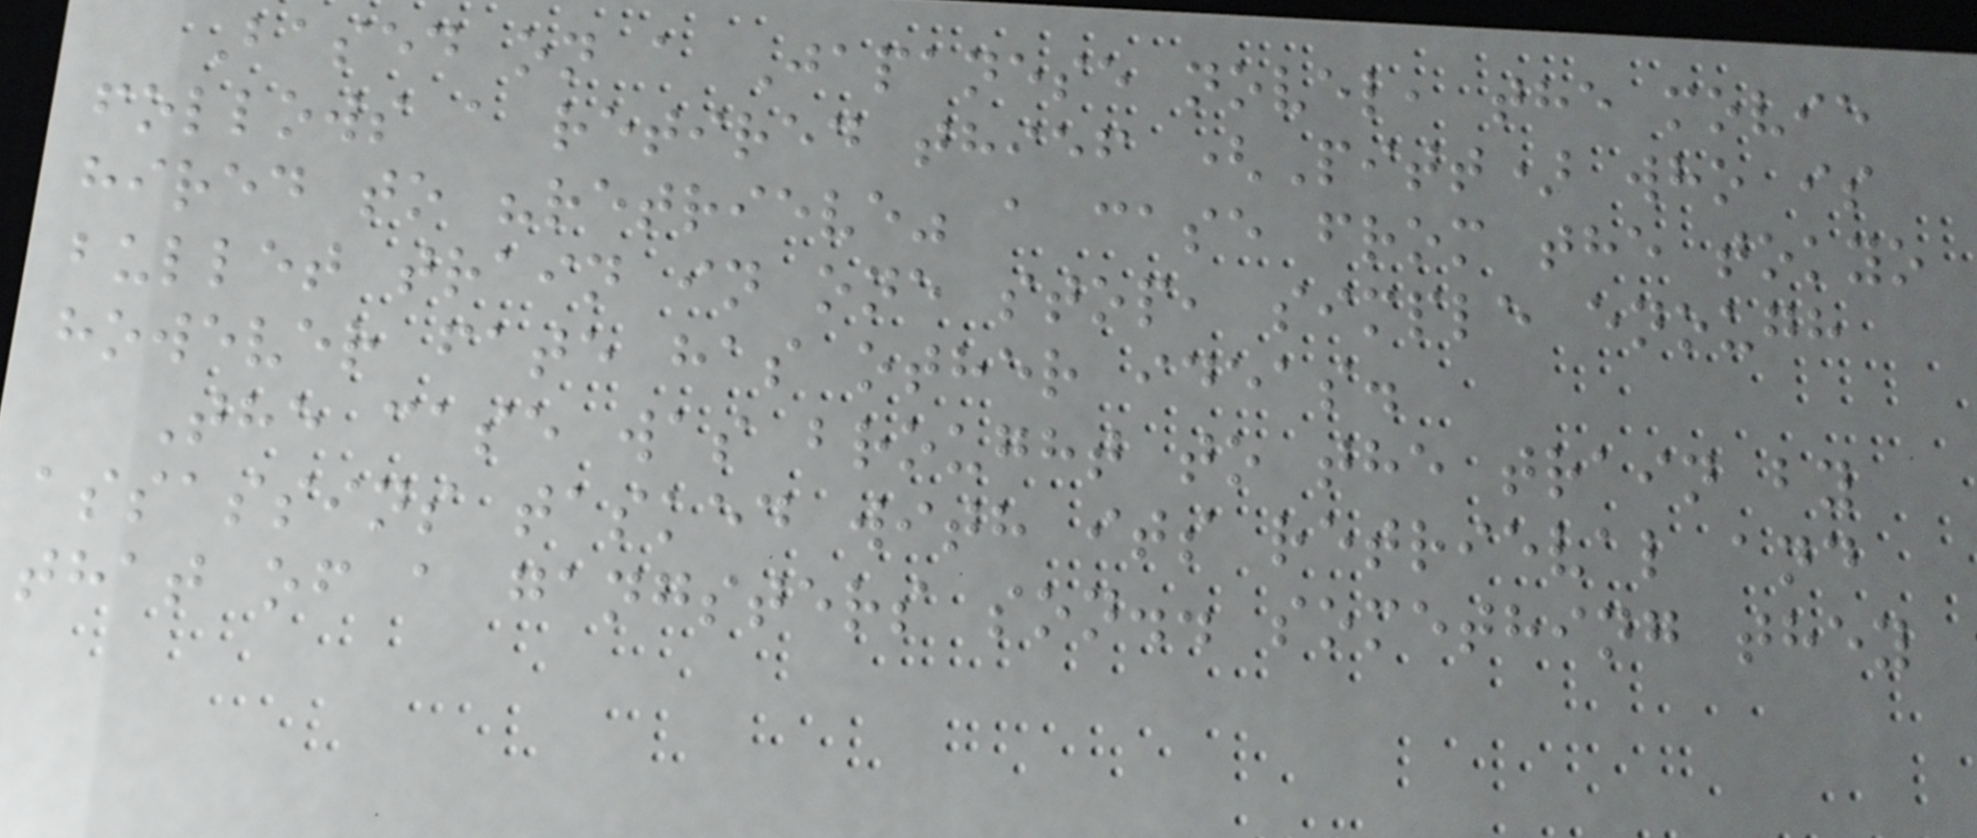Based on a Japanese novel, the movie
follows a retired thief (Pitt) who is
hired to "retrieve" a case from the tokyo
bullet train in one stop, simple enough
however fate has other ideas.
The case was brought to the train by
assassins tasked with its retrieval and
that of a gangsters son.. something they
